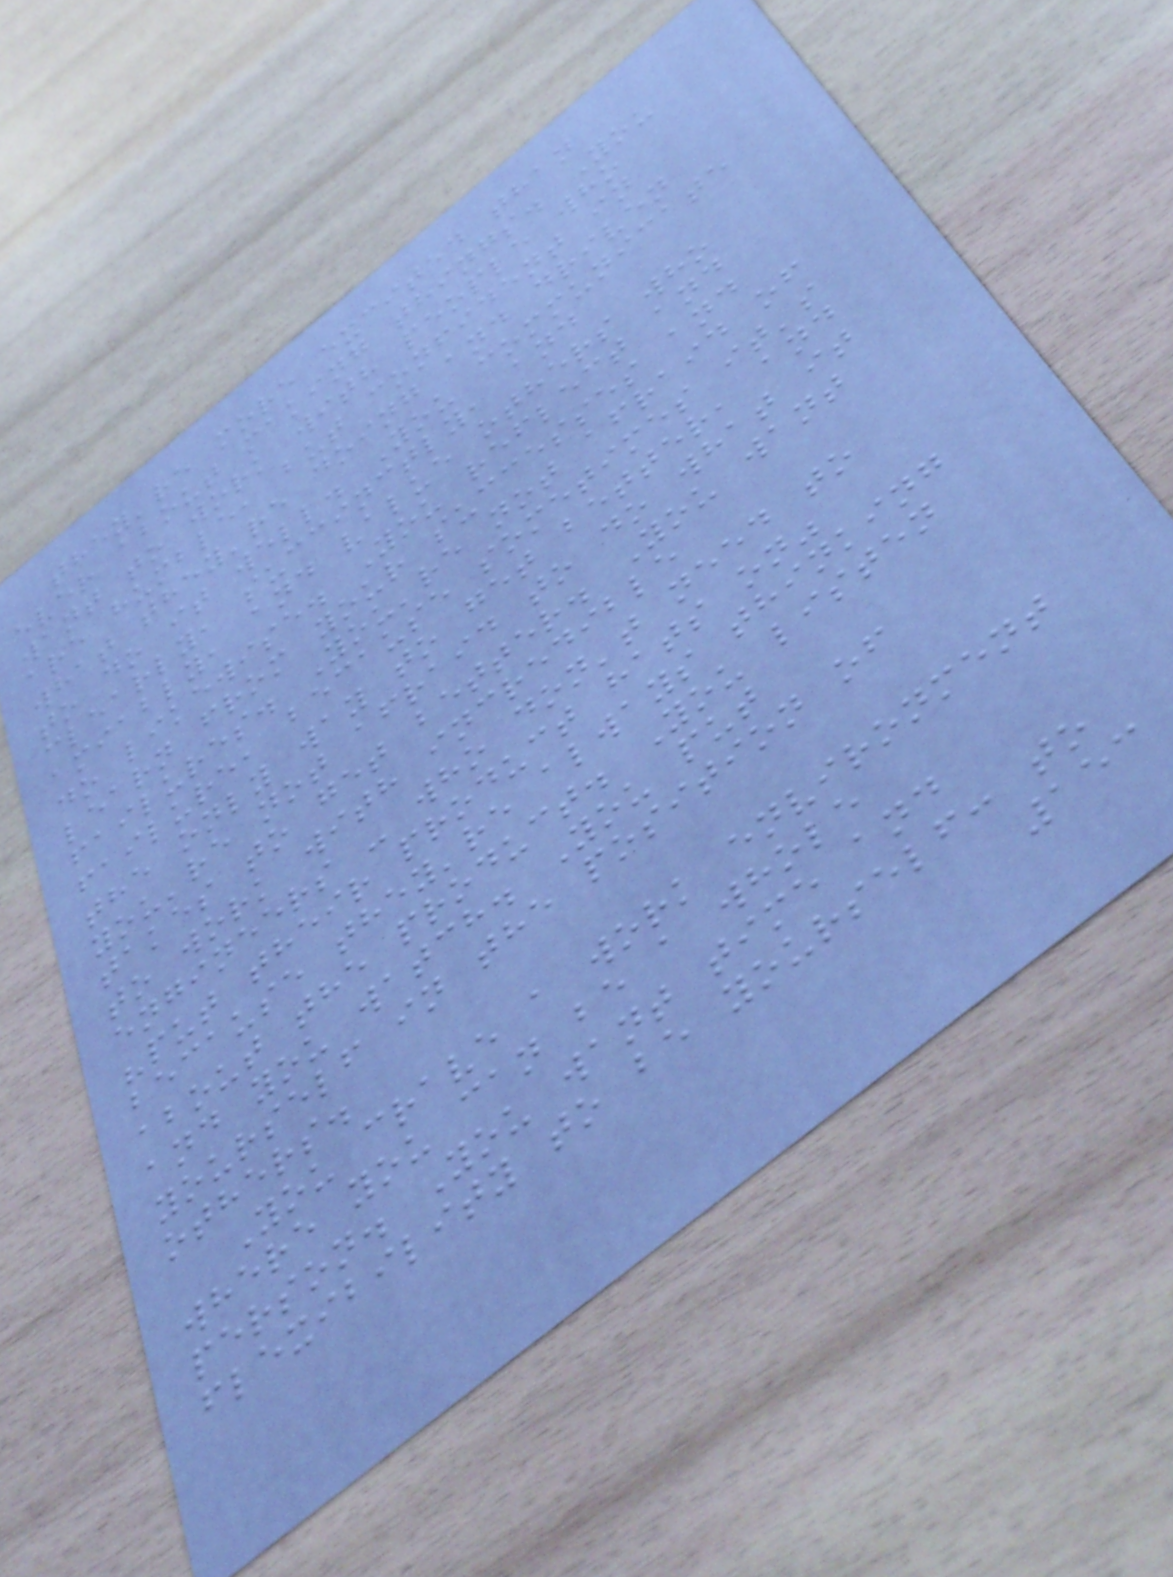they're more excited than
ever about making things. You
want to work with people who
are humble, but confident in
what they're doing and driven
to do it well. You communicate
clearly, succinctly, and
amiably, and value others who
do likewise. You reflect and
learn from your successes and
failures. You're not afraid of
failure, because sometimes it's
the only way to get better, and
you're not afraid to do what it
takes to get better. You want
to work with incredible
engineers - who don't need to
"put their product hats on"
because they're always thinking
about the product. You listen
and you watch. You put
yourself in the position of
others.
You crave a work environment
where you can be a whole
person. You want time and
flexibility to be yourself: to
153
